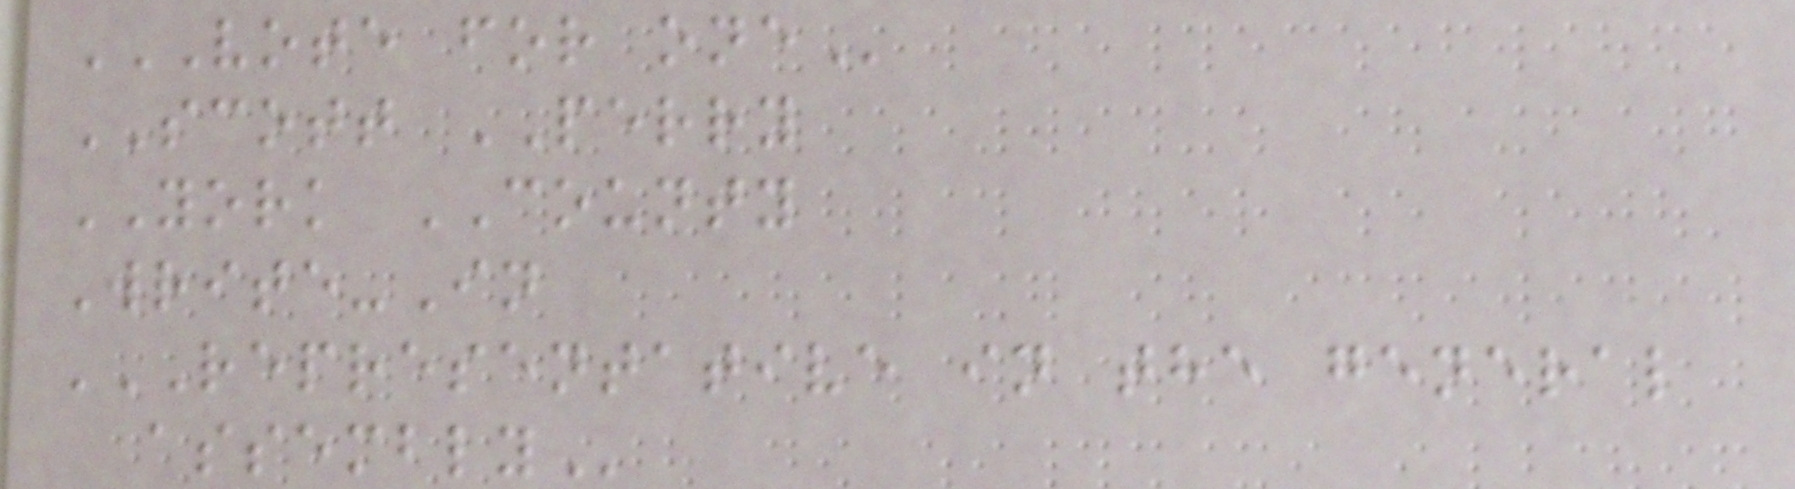VOTE FOR ONE
SCOTT PERRY
YORK COUNTY
Write-In
REPRESENTATIVE IN THE GENERAL
ASSEMBLY
